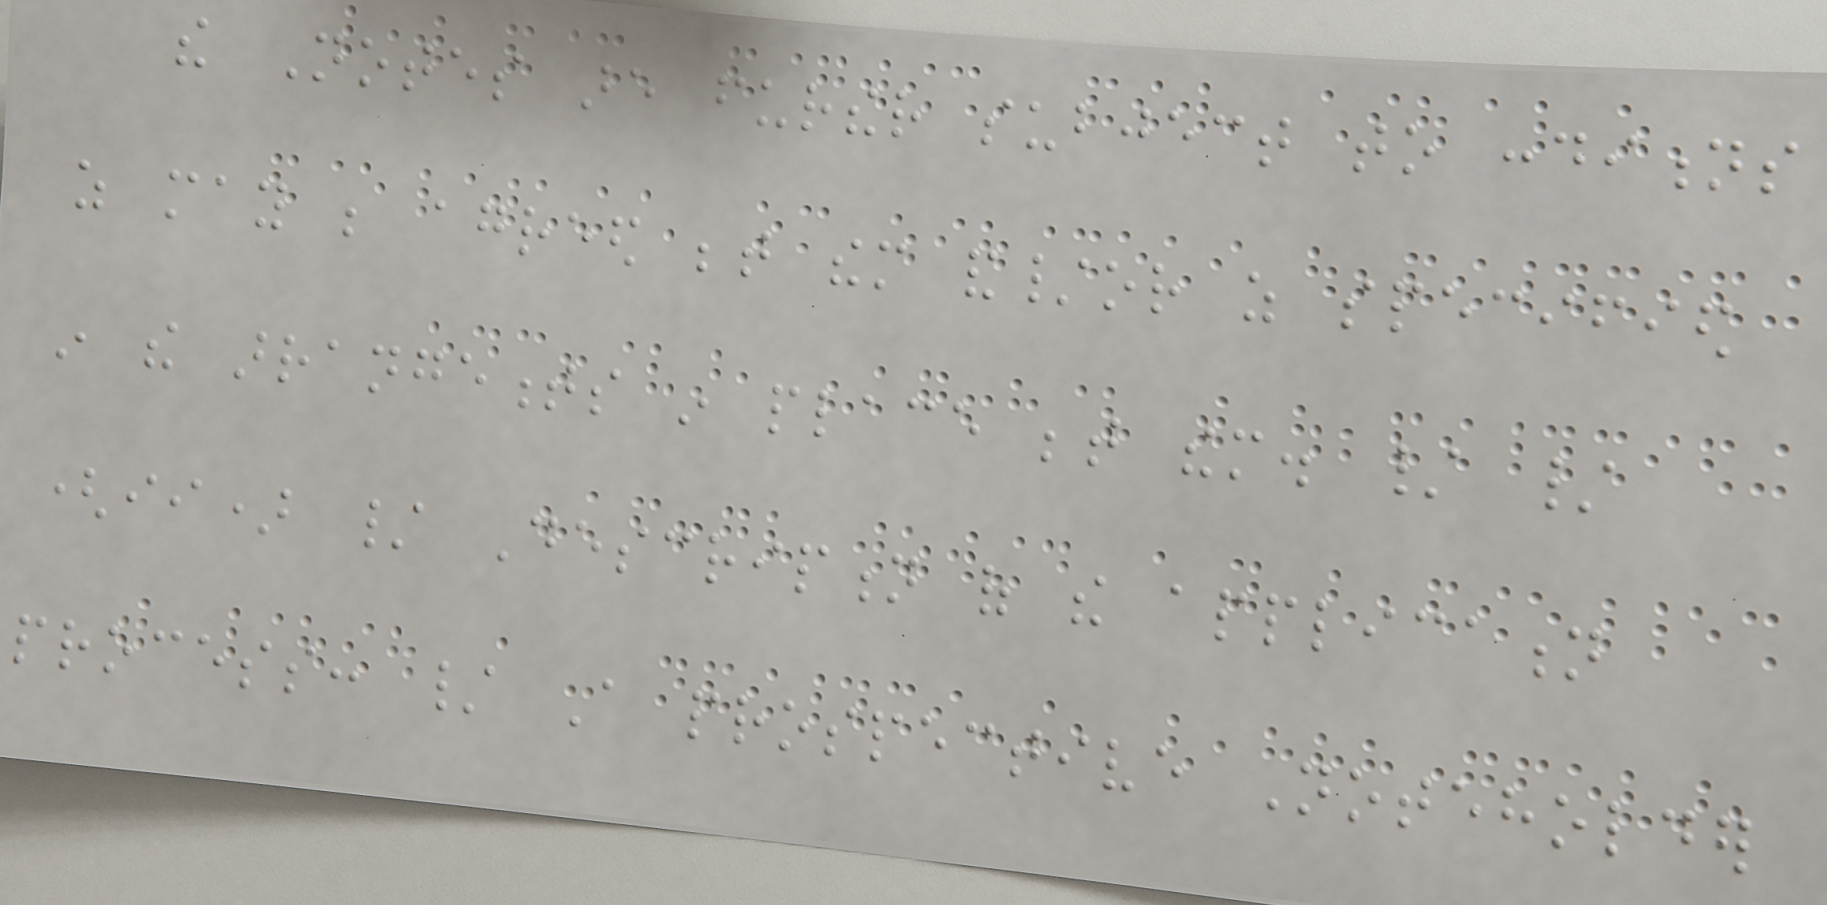the Notes are further subject to conditions
as may be agreed between them and/or as specified
in the arrangements in place between them. / /
(ii) / Description of the application
process: / A prospective Noteholder
